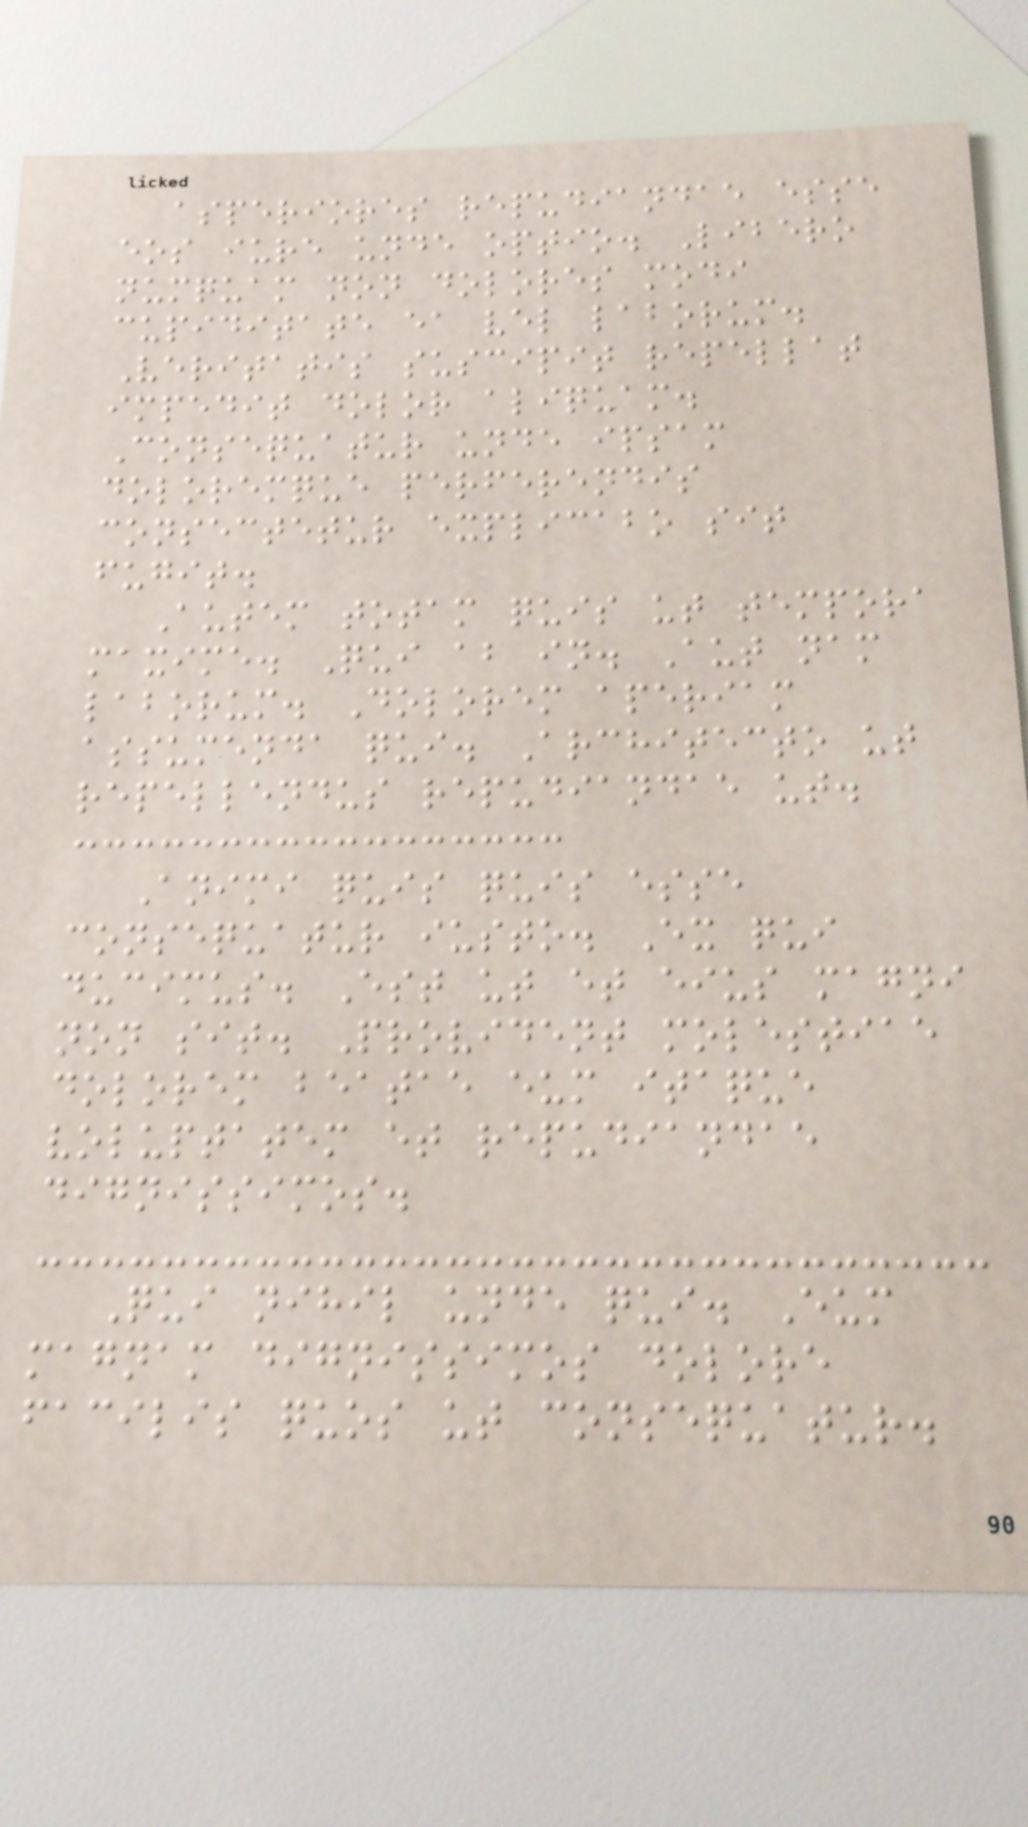asperiores repudiandae esse
eos iure unde optio. Libero
numquam non dolores modi
cupiditate ea vel laborum.
Veritatis suscipit repellat
impedit dolor aliquam.
Consequatur unde ipsam
doloremque perferendis
consectetur explicabo sit
fugit.
Autem totam quis ut tempora
maxime. Qui ab in. Aut nam
laborum. Dolorem aperiam
assumenda qui. Architecto ut
repellendus repudiandae ut.
Animi quis quis esse
consequatur iusto. Ex qui
ducimus. Est ut et eius magni
non sit. Provident molestiae
dolorem beatae eum itaque
voluptatem et repudiandae
dignissimos.
Qui nihil unde qui. Eum
magnam dignissimos dolore
facilis quos ut consequatur.
